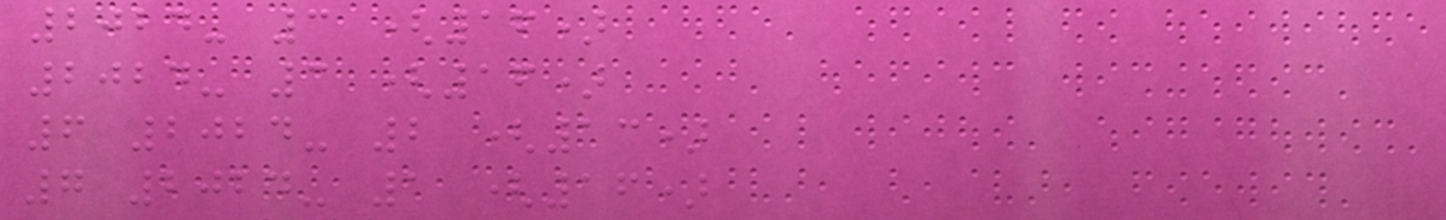2024- 3 (16)
2024- 3 (16)
6 2024- 2 (13)
7 2024- 1 (16)
